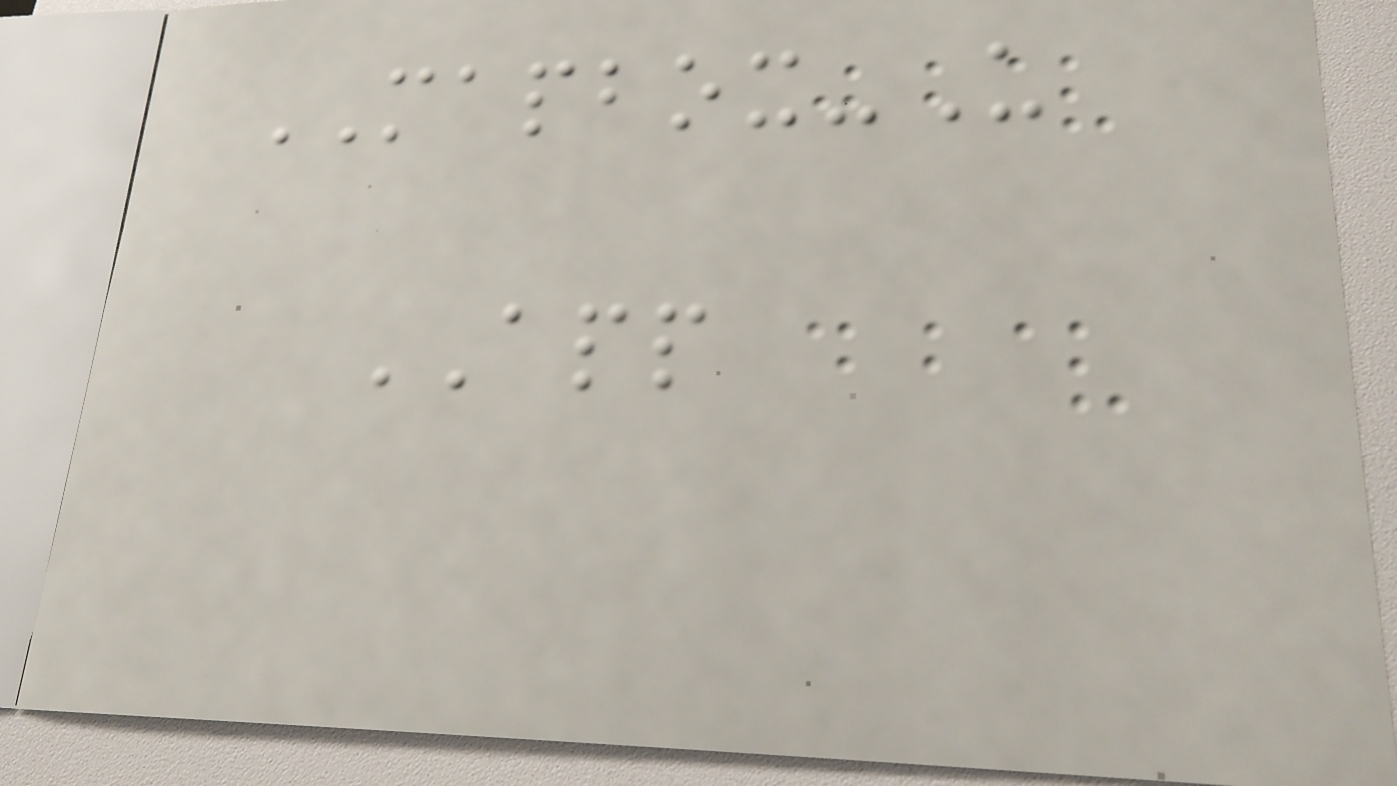MAPBOX-U
APP
